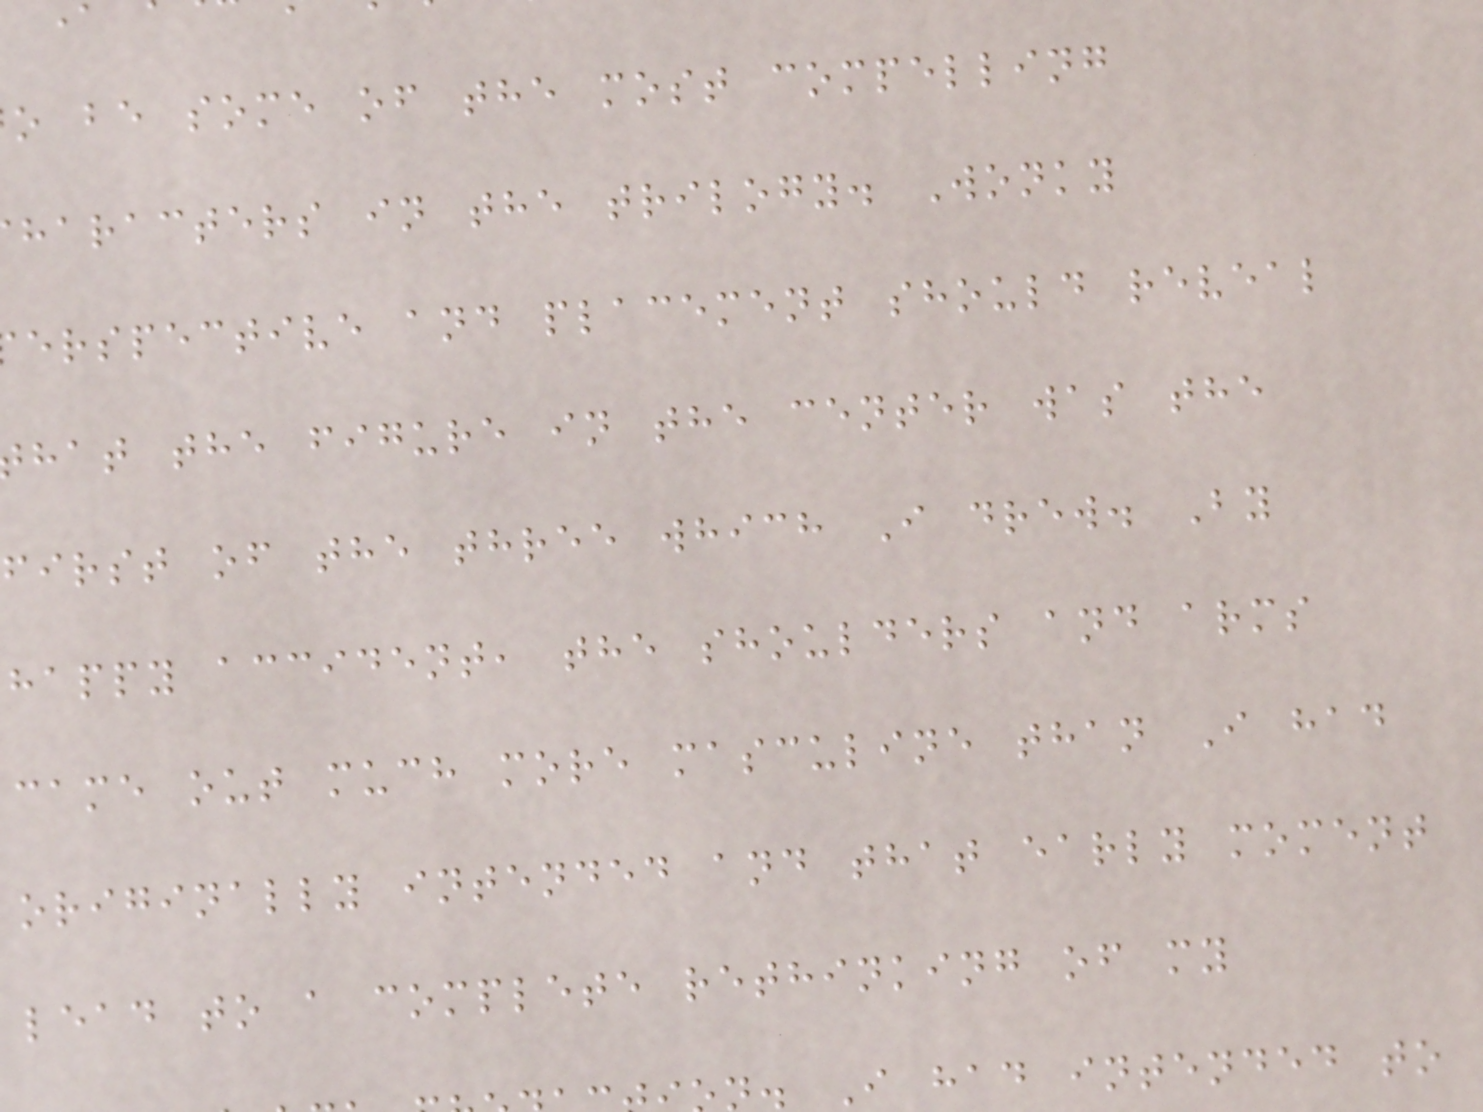o be some of the most compelling
haracters in the trilogy. Wonky
erspective and placement should reveal
hat the figure in the center was the
first of the three which I drew. By
happy accident, the shoulders and arms
came out much more masculine than I had
originally intended and that early moment
lead to a complete rethinking of my
. I had intended to
